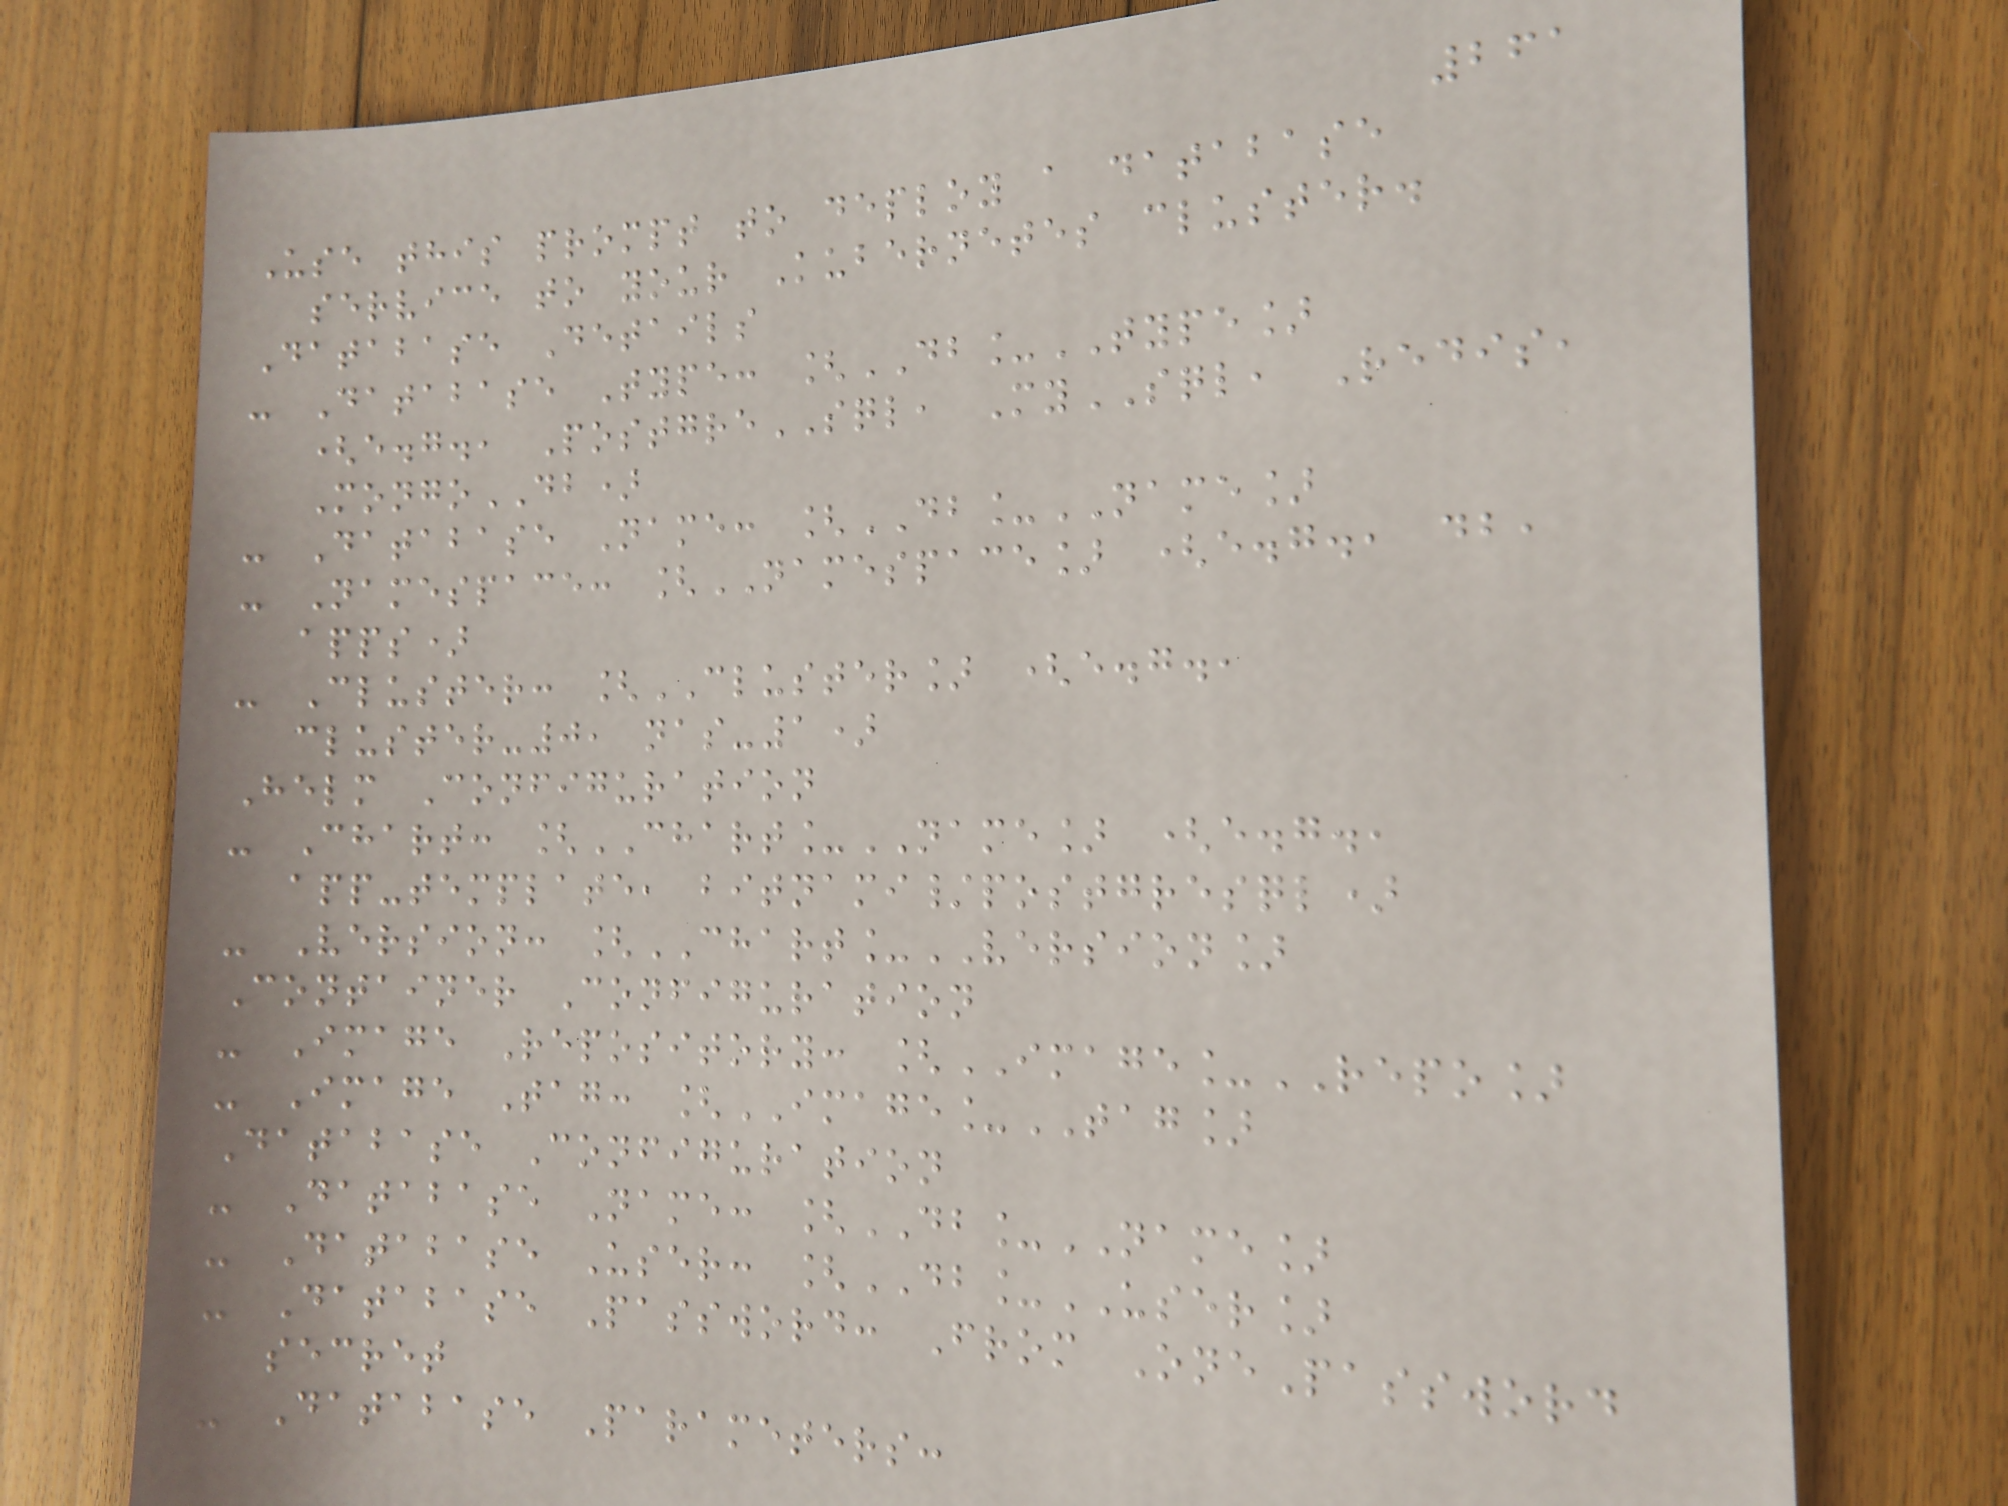261
Use this prompt to deploy a database
service to your Kubernetes cluster.
Database Details
- Database Type: [DB_TYPE]
(e.g., PostgreSQL, MySQL, Redis,
MongoDB)
- Database Name: [DB_NAME]
- Namespace: [NAMESPACE] (e.g., db,
apps)
- Cluster: [CLUSTER] (e.g.,
cluster-0, nas-1)
Helm Configuration
- Chart: [CHART_NAME] (e.g.,
app-template, bitnami/postgresql)
- Version: [CHART_VERSION]
Container Configuration
- Image Repository: [IMAGE_REPO]
- Image Tag: [IMAGE_TAG]
Database Configuration
- Database Name: [DB_NAME]
- Database User: [DB_USER]
- Database Password: From OnePassword
secret
- Database Parameters:
